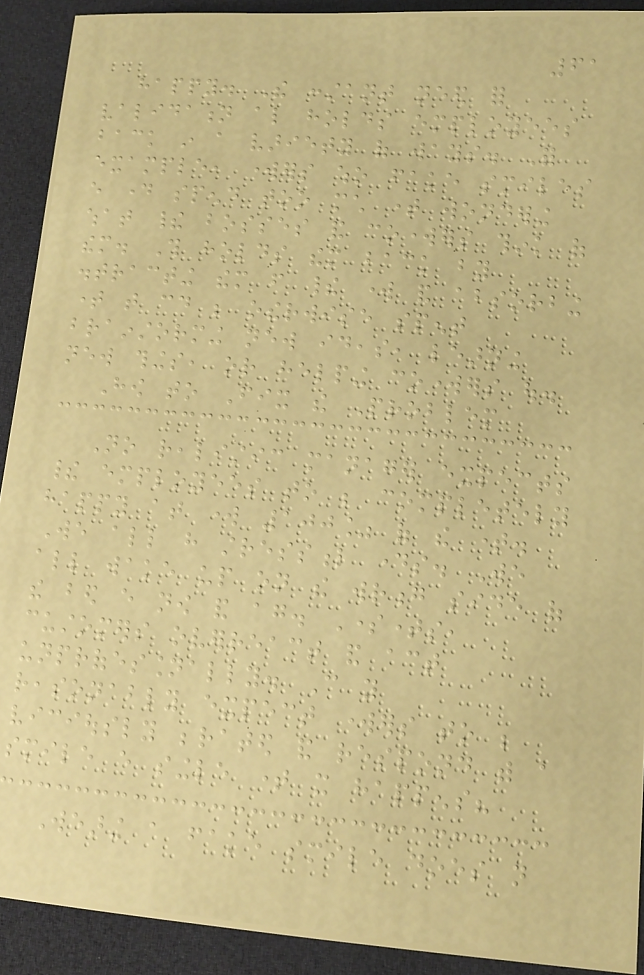61
happy. The constant need for
validation also holds employees
back in a variety of ways. For
example, workers who fake smiles
every day spend too much time wondering
what their bosses and coworkers think of
them. This holds them back by
distracting them from their work and absorbing
time that could be otherwise spent
brainstorming new ideas, learning
new things, or helping coworkers out.
How to Fix the Problem
No realistic manager expects
their employees to be completely
happy at work 100% of the time.
We all have stressful days. We
all wake up on the wrong side of
the bed every now and again. Sometimes,
customers overreact and act
unprofessionally. Can you
reasonably expect workers to be
viciously berated and respond with a
smile every single time it happens?
Wearing a fake smile does not
